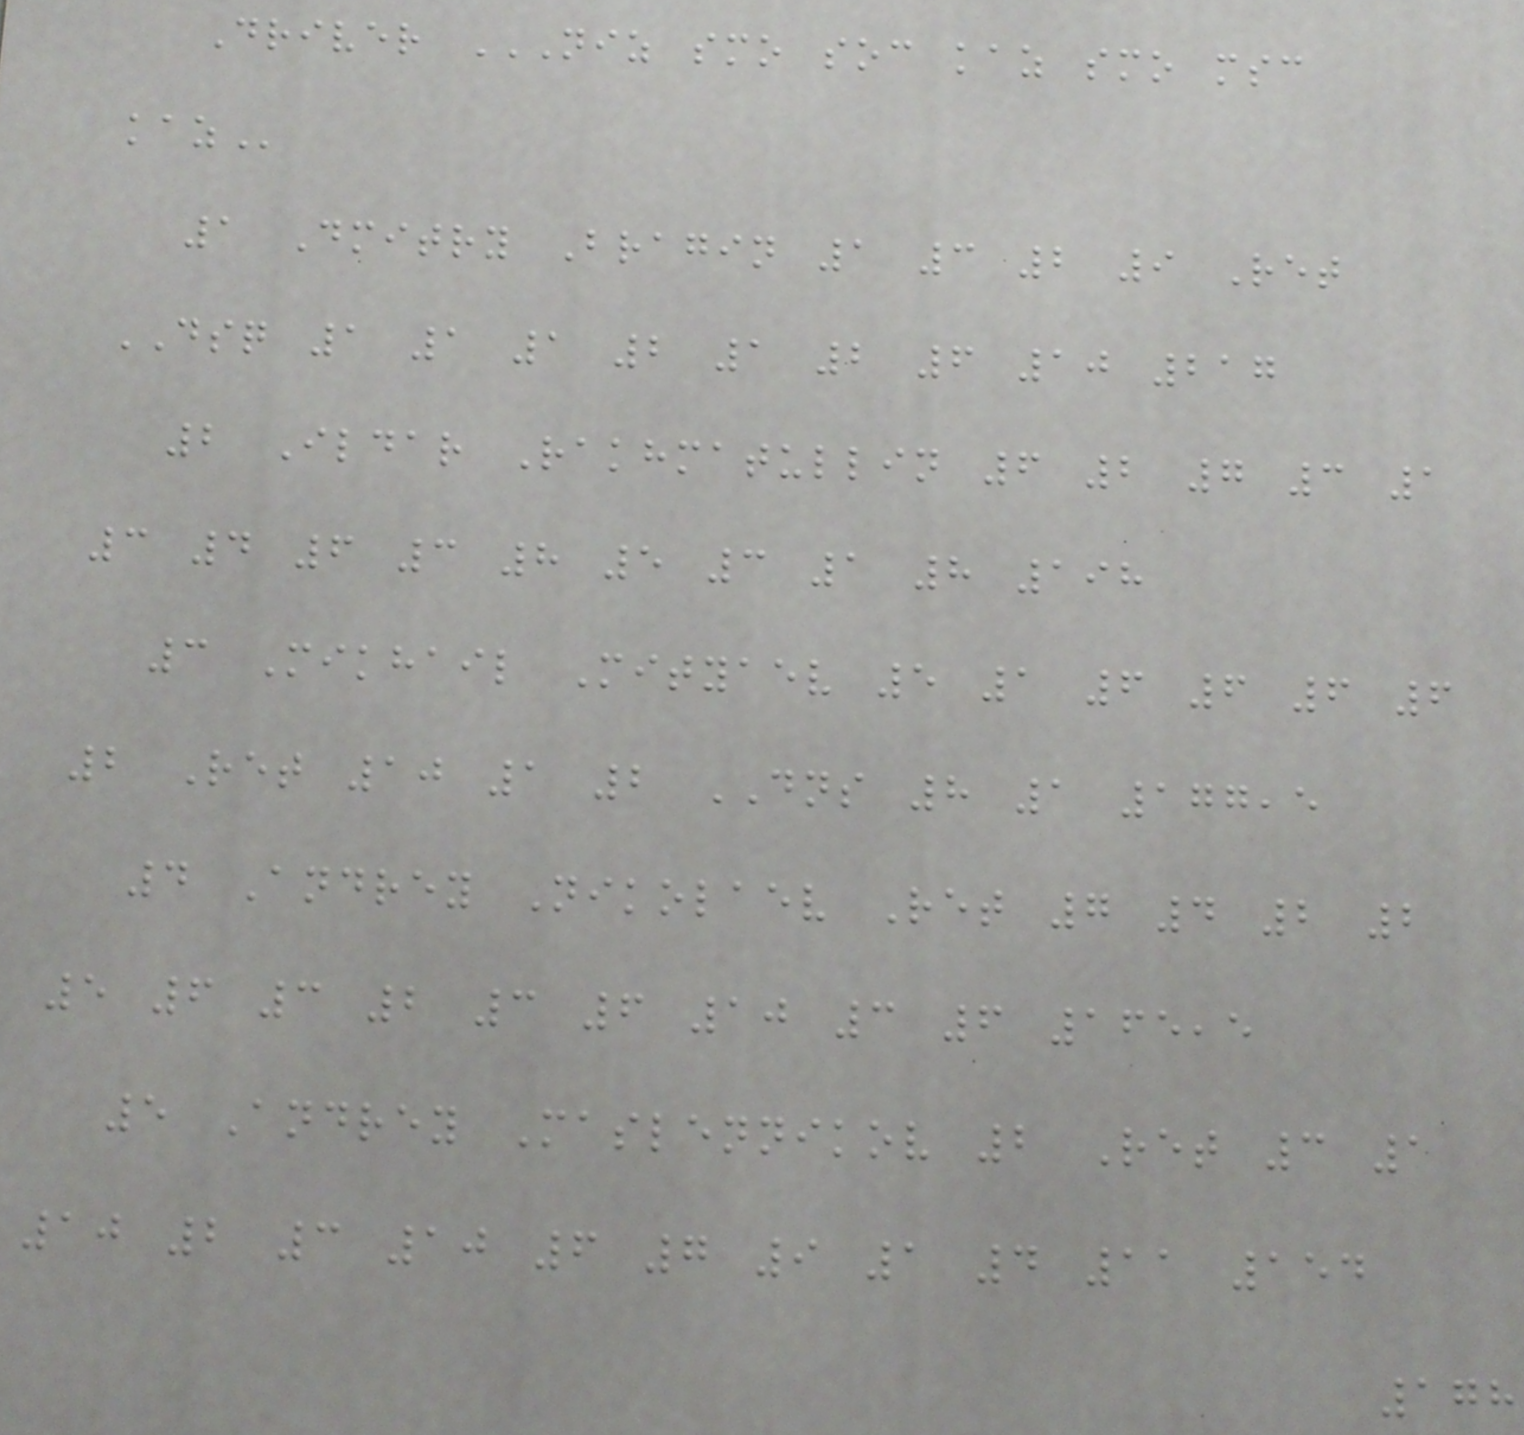Driver NIZ SMO SOC KAZ SMO MSC
KAZ
1 Dmitry Bragin 1 3 2 9 Ret
DSQ 1 1 1 2 1 2 6 10 217
2 Ildar Rakhmatullin 6 2 7 3 1
3 4 6 3 8 5 3 1 8 198
3 Mikhail Mityaev 5 1 6 6 6 6
2 Ret 10 1 2 DNS 8 1 177,5
4 Andrey Nikolaev Ret 7 4 2 2
5 6 3 2 3 6 10 3 6 165,5
5 Andrey Maslennikov 2 Ret 3 1
10 2 3 10 6 7 9 1 4 11 154
178
